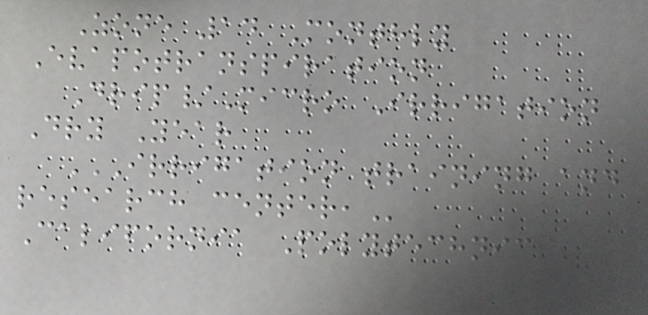Zone 14 Monthly
Evapotranspiration
Drip/Micro Irrigation
Dry Year
IRRIGATION TRAINING AND
RESEARCH CENTER,
California Polytechnic
